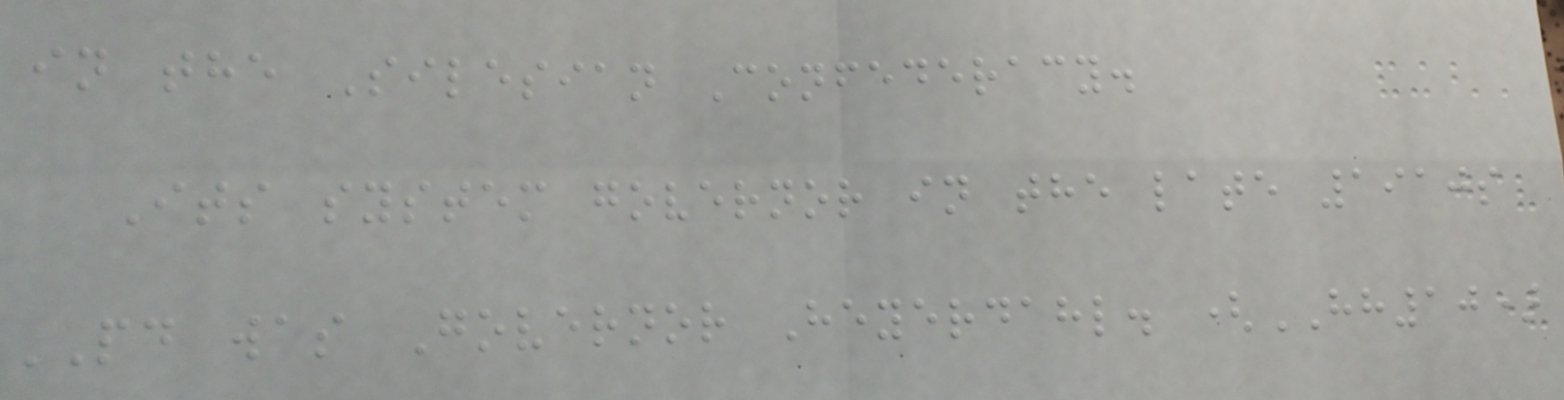in the Silesian Confederacy.
Its system governor in the late 1910s
PD was Governor Heyerdahl. (HH10)
